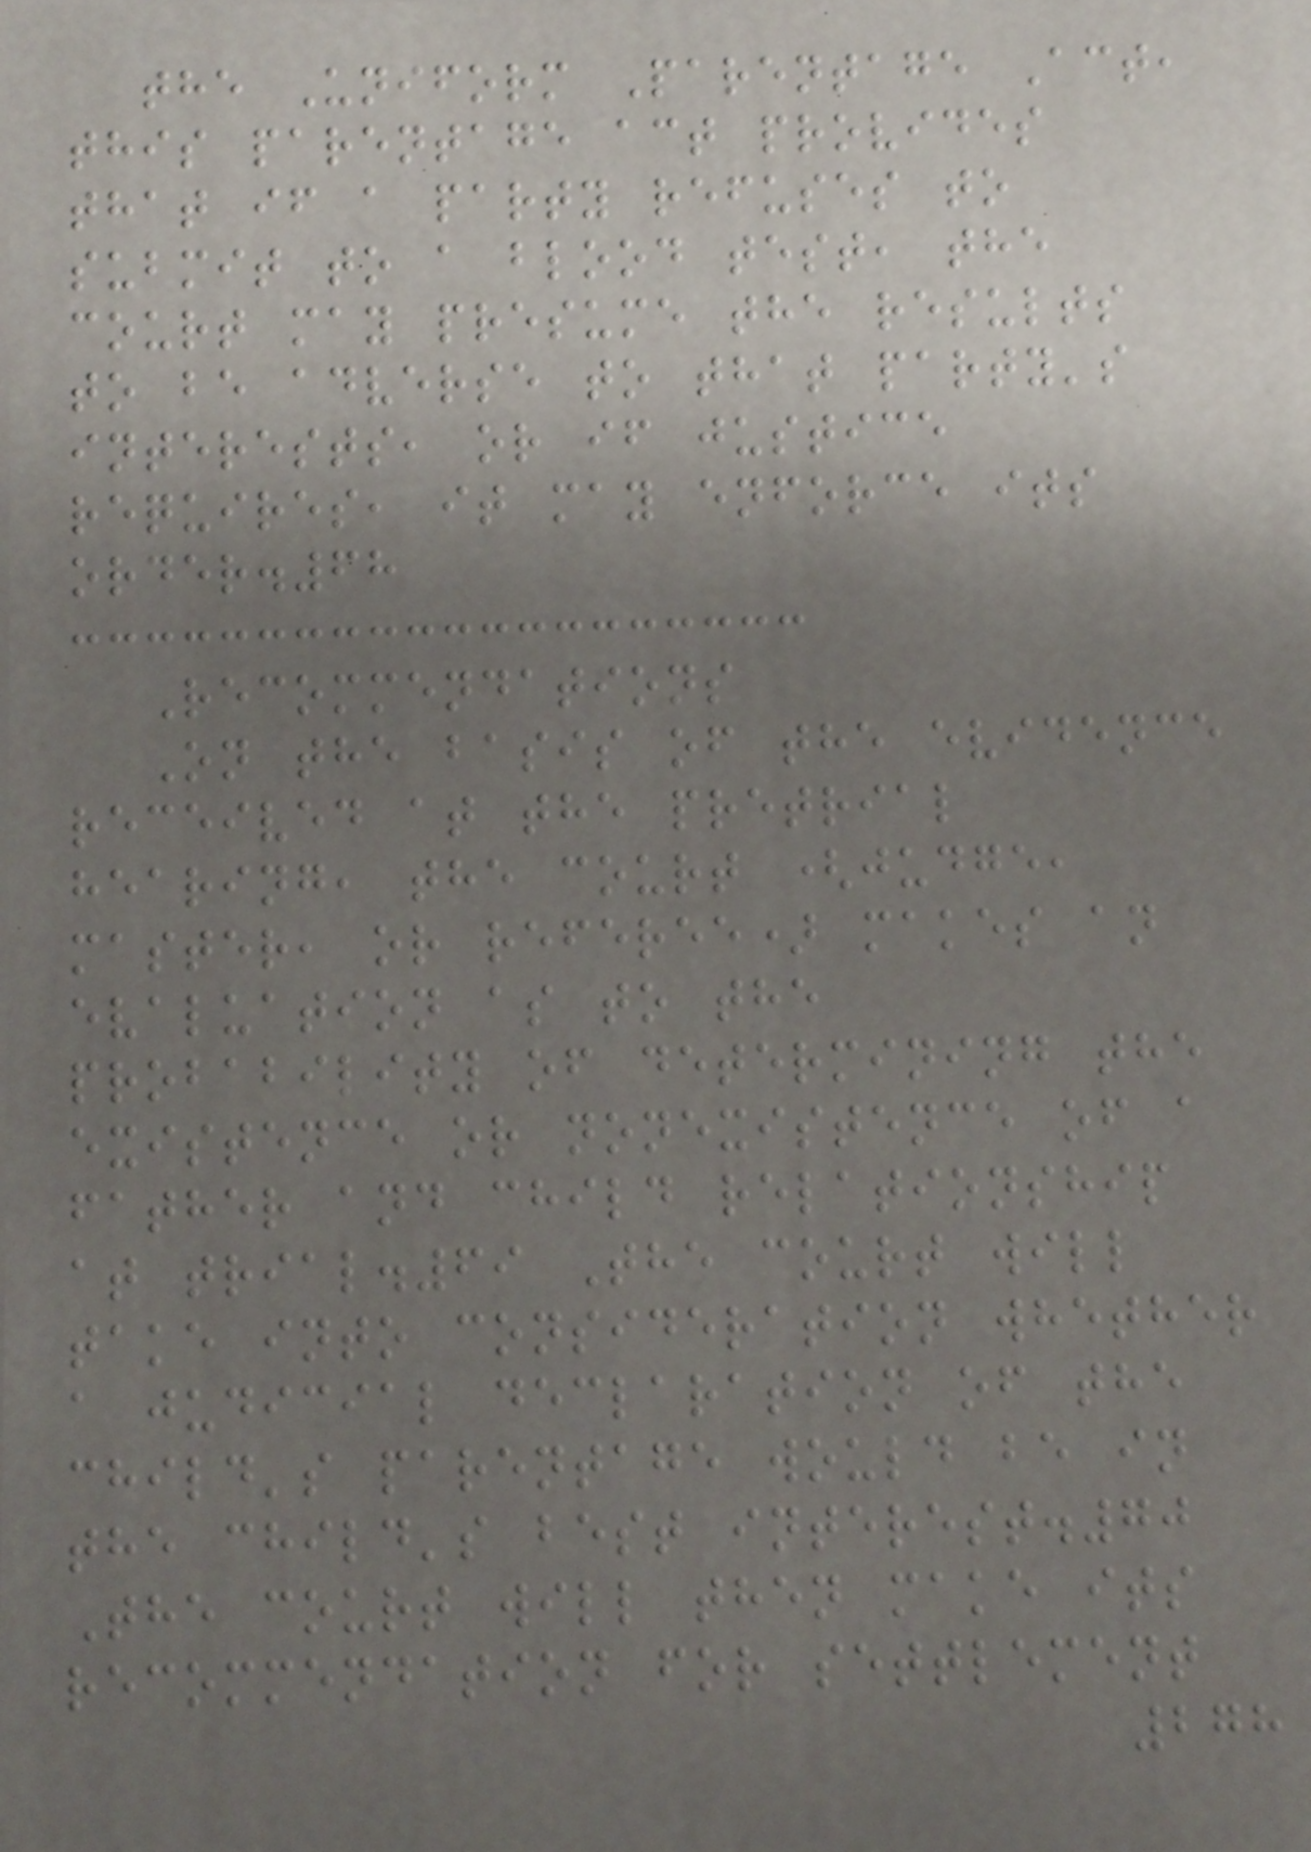the Uniform Parentage Act,
this parentage act provides
that if a party refuses to
submit to a blood test, the
court may presume the results
to be adverse to that party's
interests, or if justice
requires, it may enforce its
order.68
Recommendations
On the basis of the evidence
received at the pretrial
hearing, the court (judge,
master, or referee) makes an
evaluation as to the
probability of determining the
existence or nonexistence of a
father and child relationship
at trial.69 The court will
take into consideration whether
a judicial declaration of the
child's parentage would be in
the child's best interest.70
The court will then make its
recommendation for settlement
278
